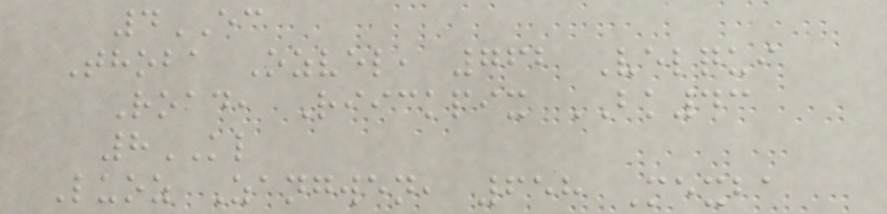4EC
Thoba Ozvel, 762 Velqui
Road, Riickpix BK43
8KL
Luoz Zangwen, 658 Mexba
